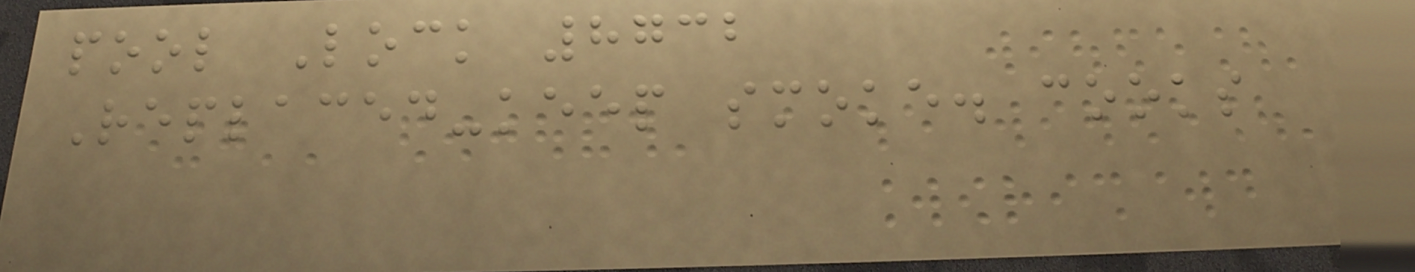pool Lock 8732
Replaced-keep smoke. cooks
